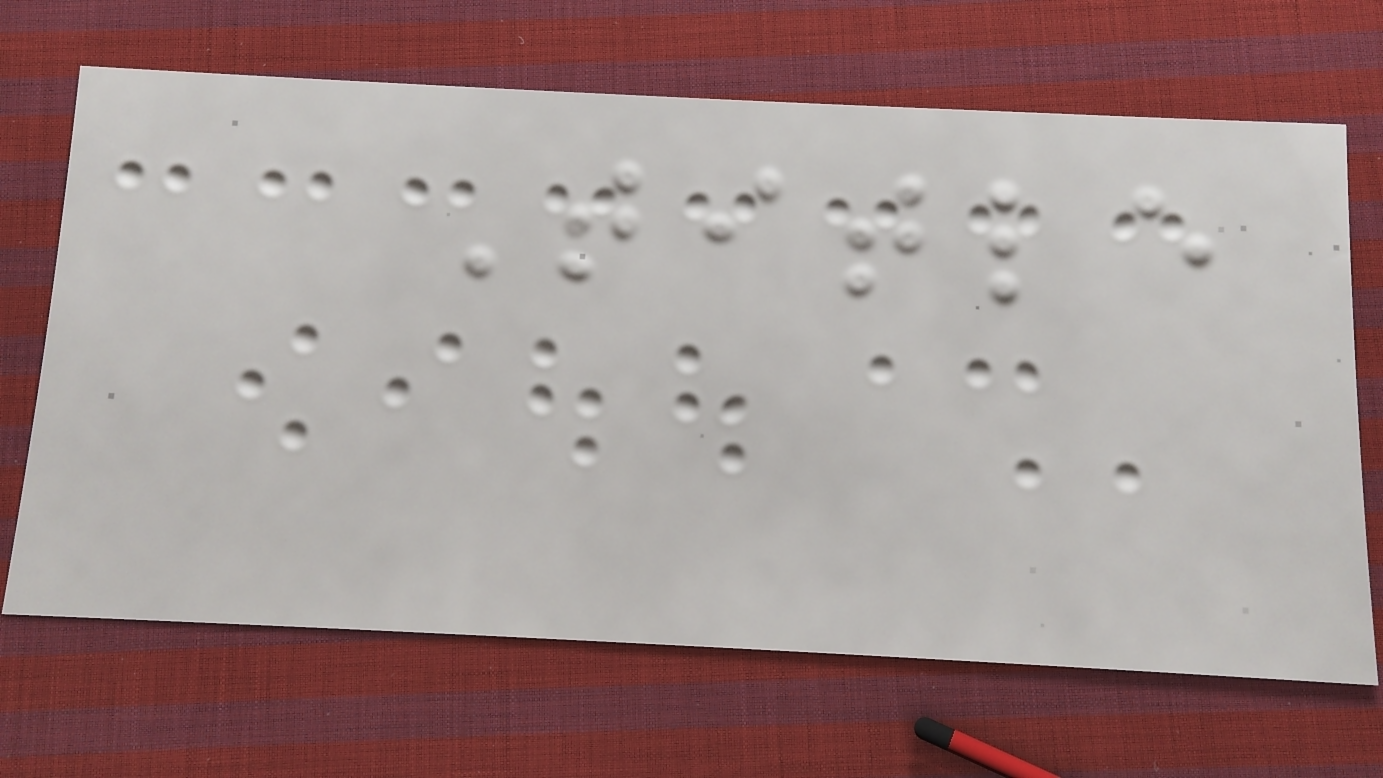Title
